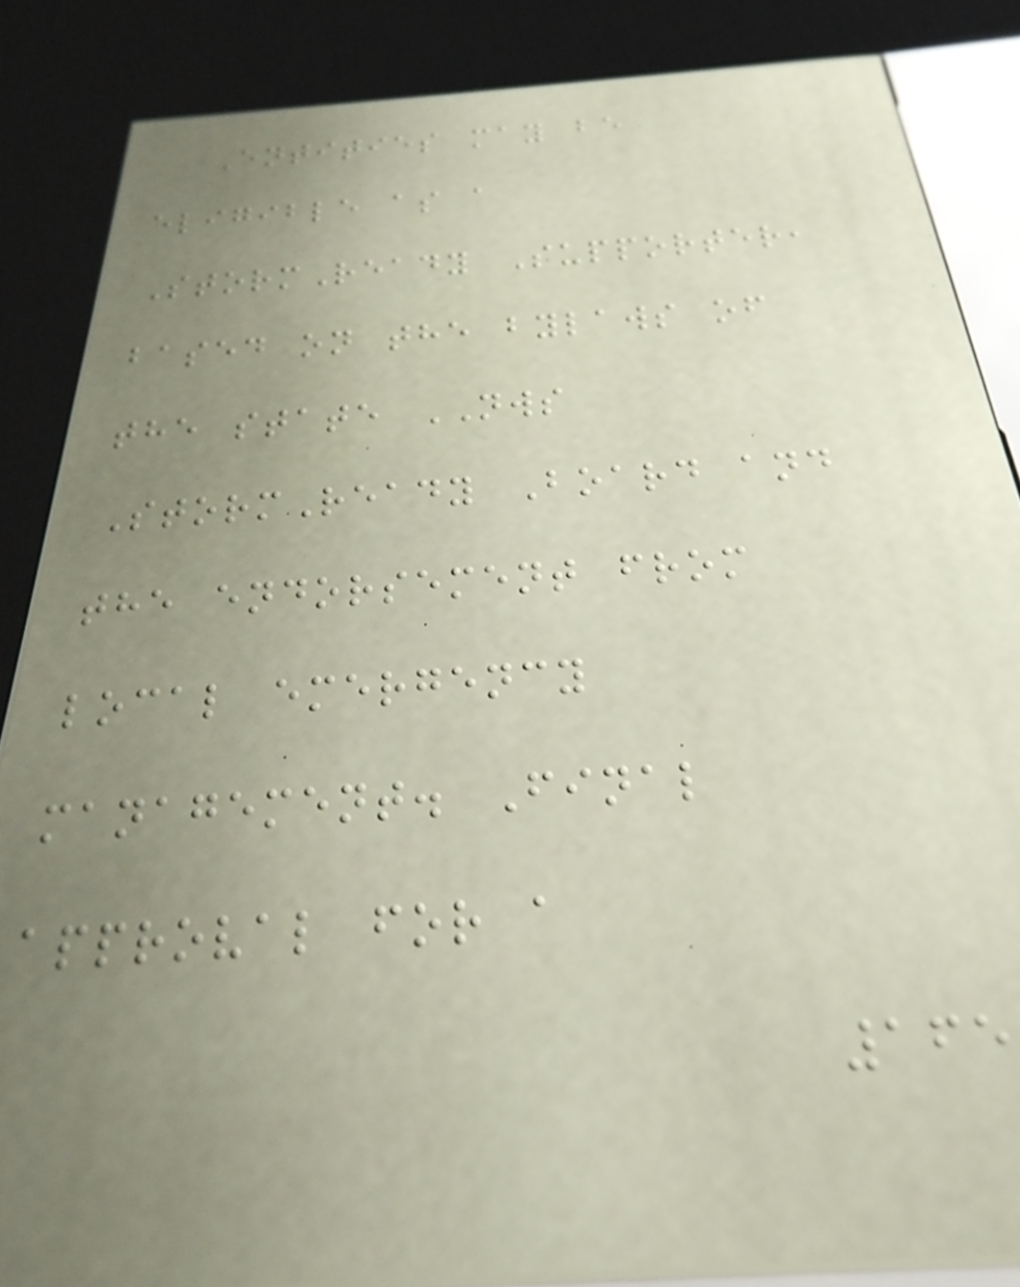Entities may be
eligible as a
StormReady Supporter,
based on the bylaws of
the state NWS
StormReady Board and
the endorsement from
local emergency
management. Final
approval for a
165
